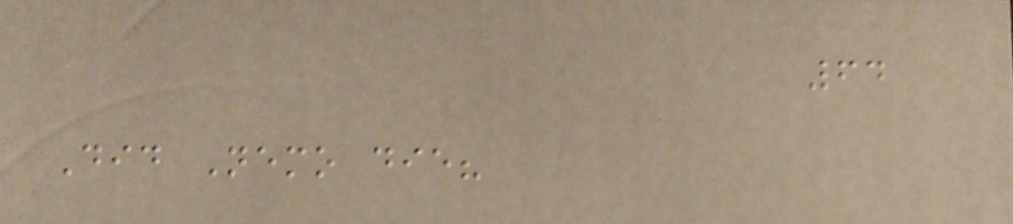64
Did Nemo die?
